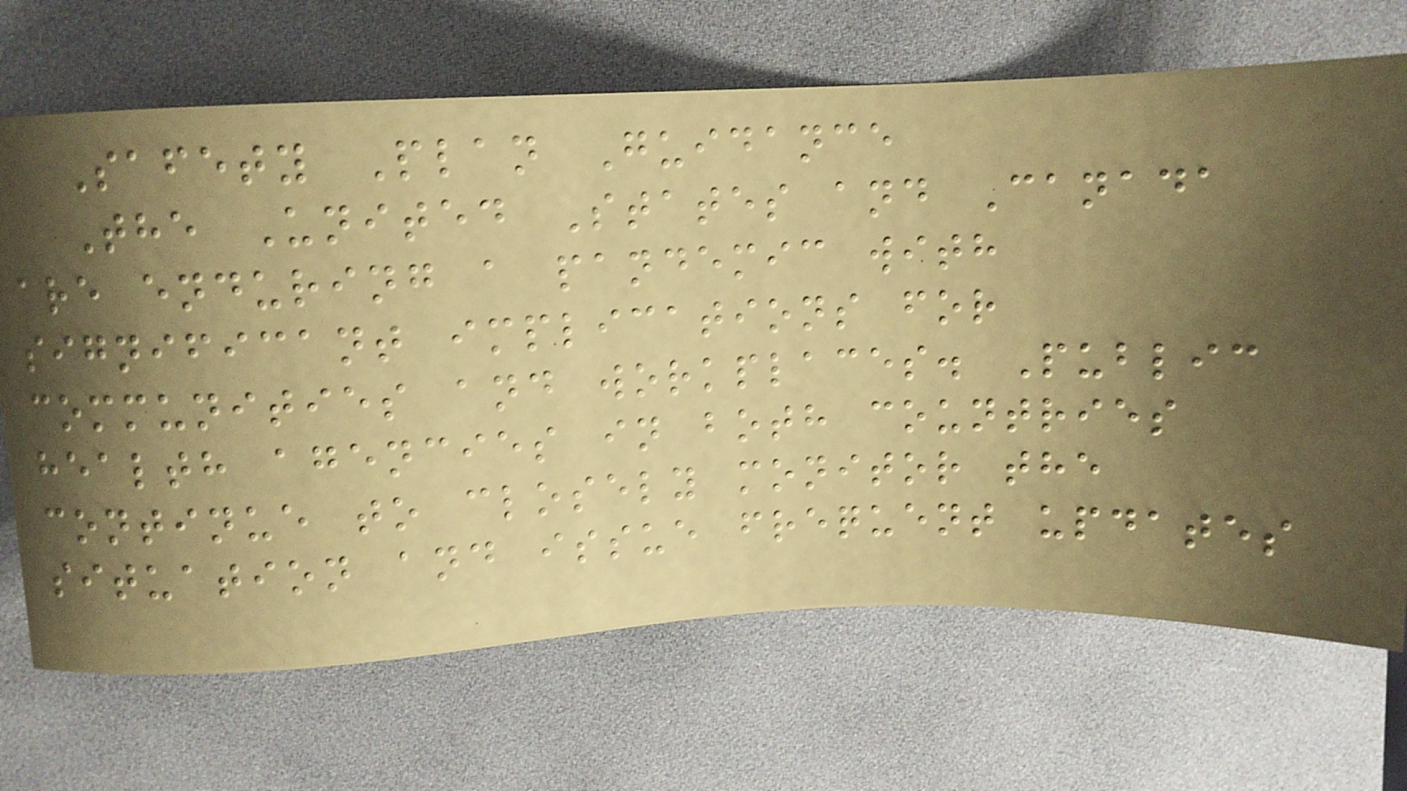Safety Plan Guidance
The United States and Canada
are enduring a pandemic with
significant implications for
communities and workplaces. Public
health agencies in both countries
continue to closely monitor the
situation and issue frequent updates
